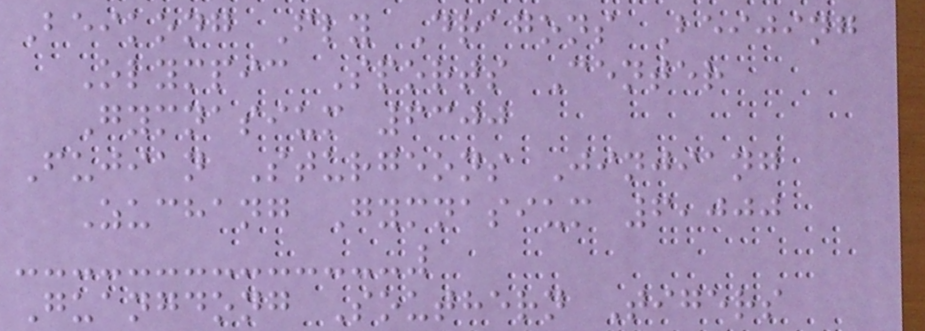Beikong Fly Dragons Beijing
Olympic Sports Center
Gymnasium 6300
Fujian Sturgeons Jinjiang
Zuchang Gymnasium 6,000
Guangdong Southern Tigers
